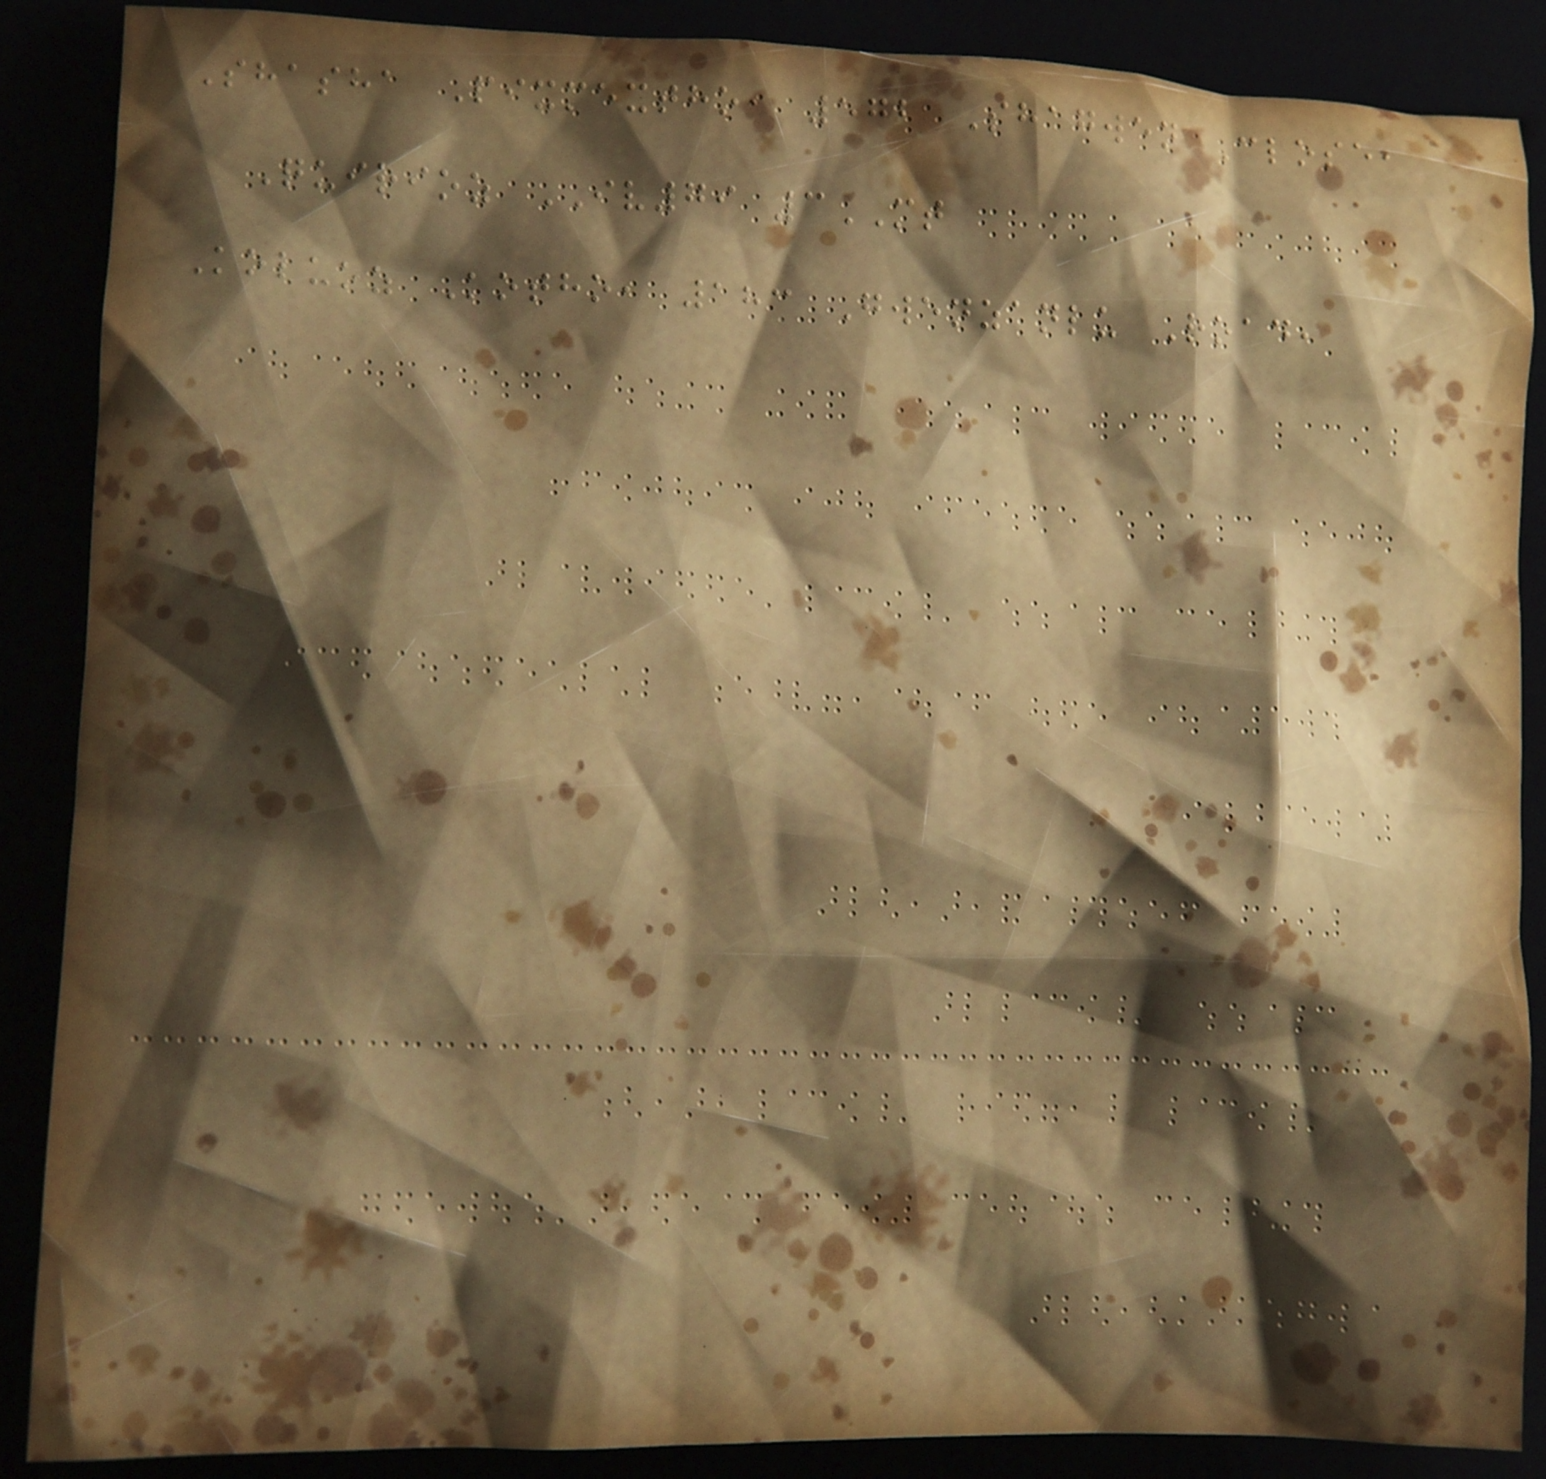Shasha Pixmextho, 572 Shagwen Close,
Quirioz IV79 3MT
Koluoz Kotho, 183 Gwenzanlu Road,
